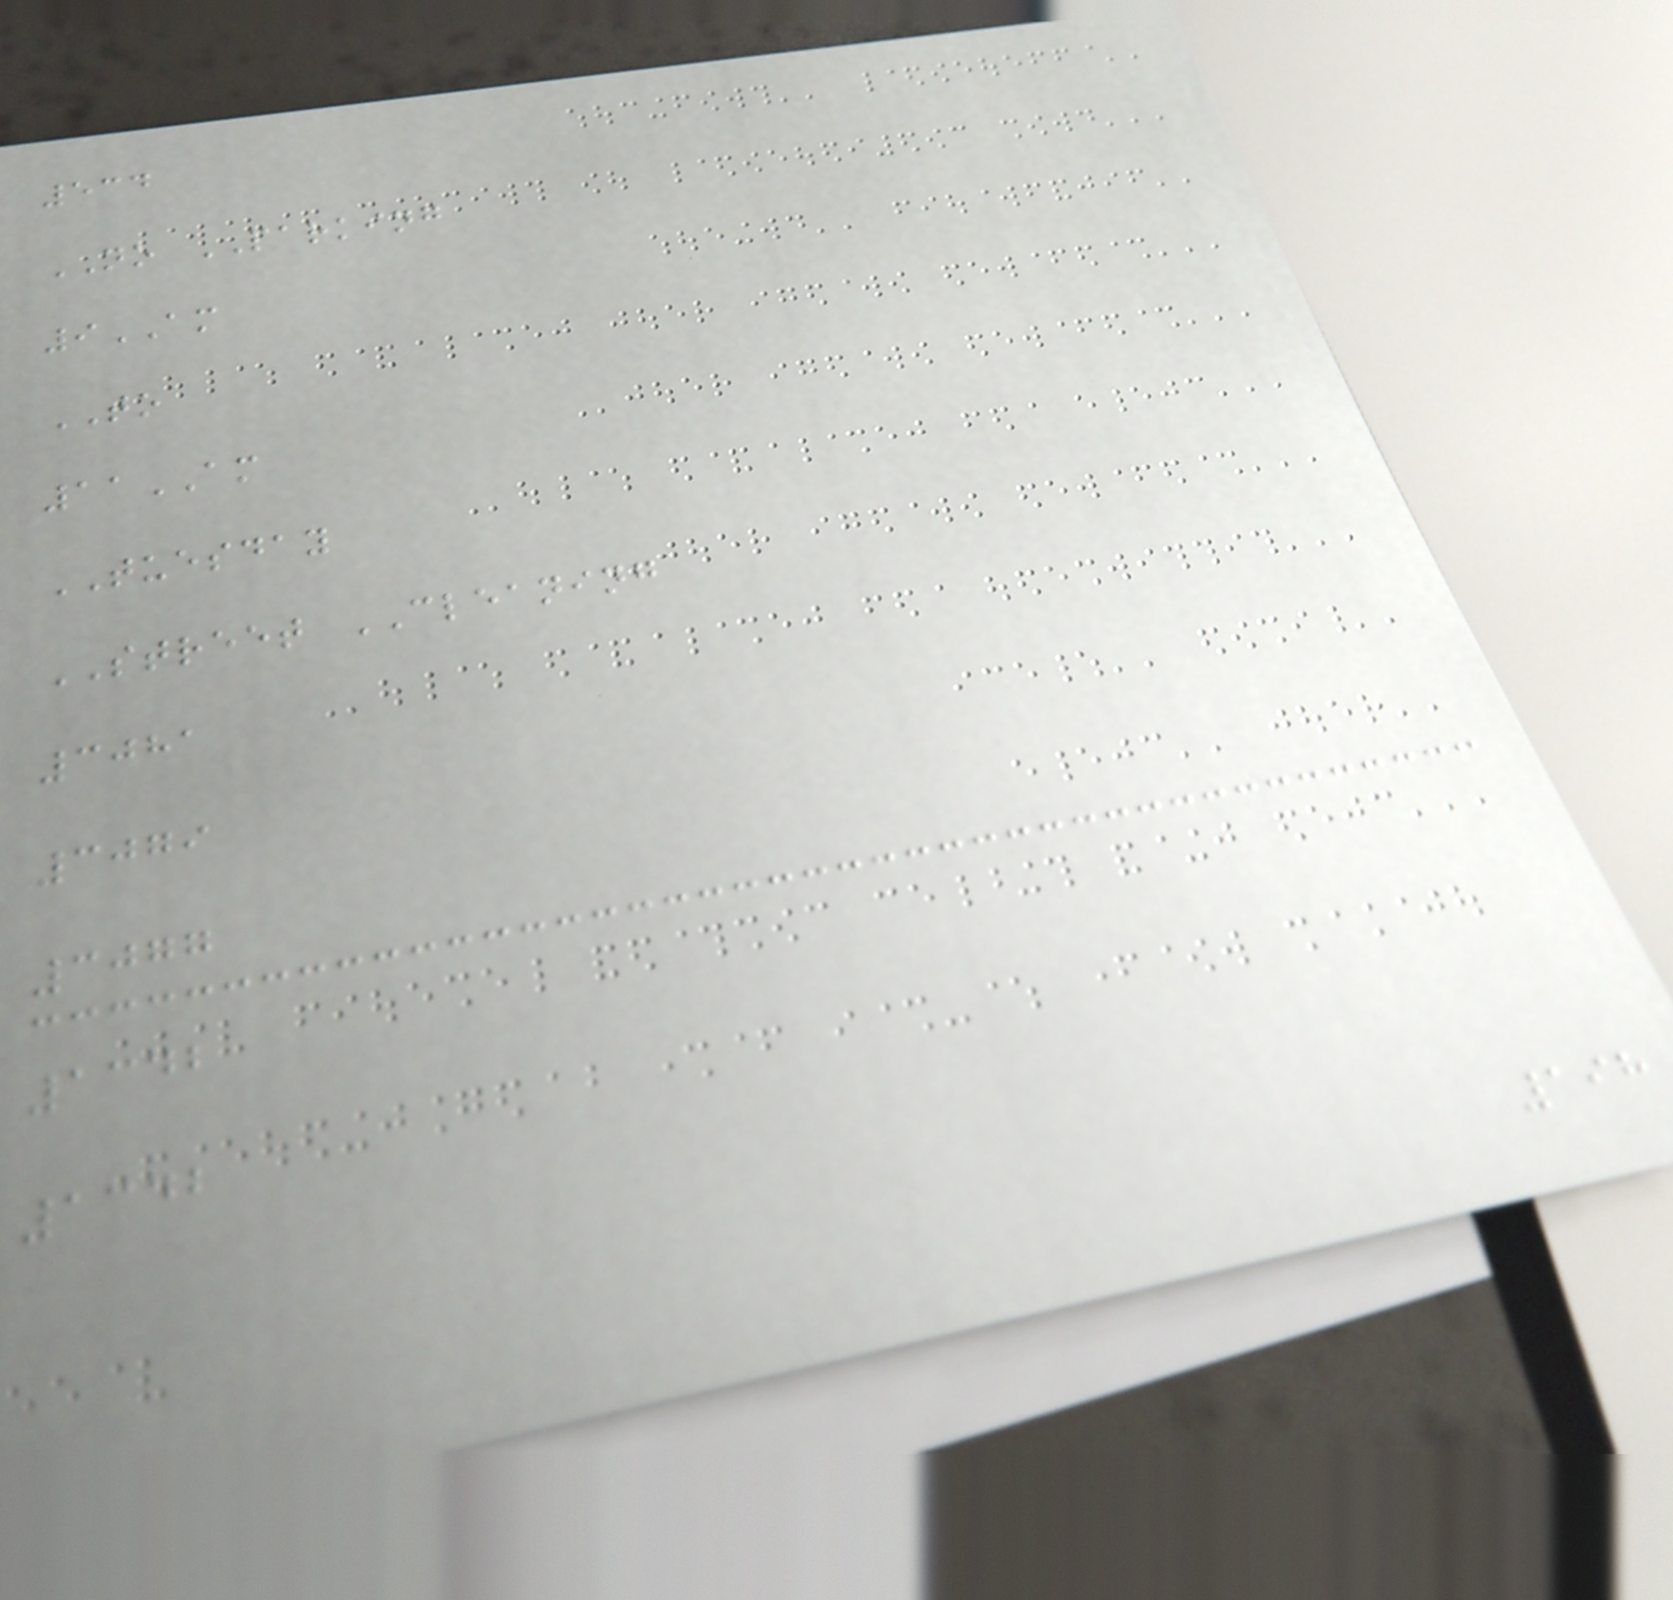534
NO PARKING
9AM
TO
11AM
TUESDAY
STREET CLEANING
3081
3079
3077
1342
1342
198
